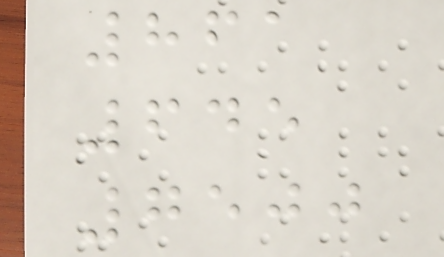861
645
7500
